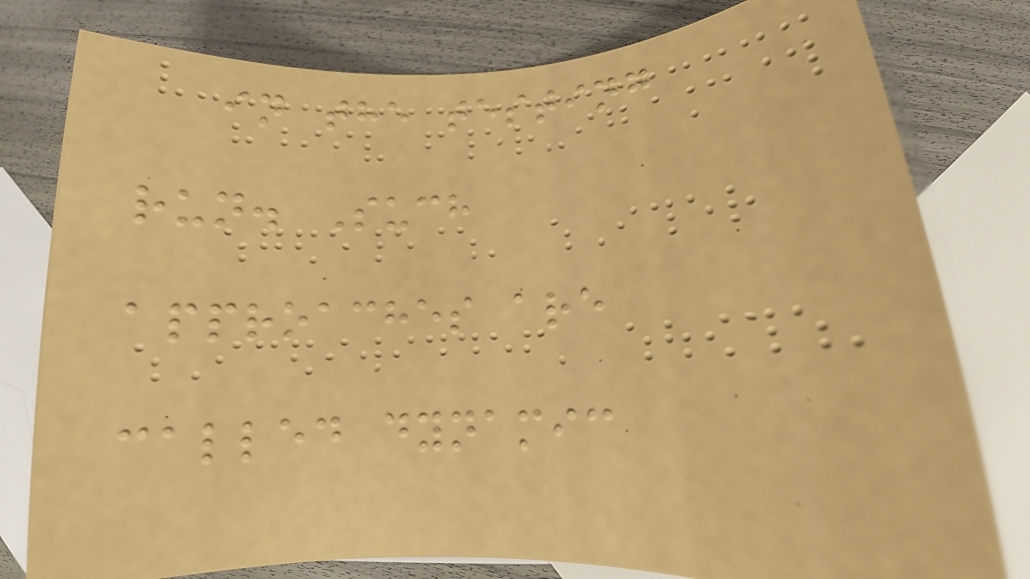in the testing
run. Such
approaches are
called dynamic
